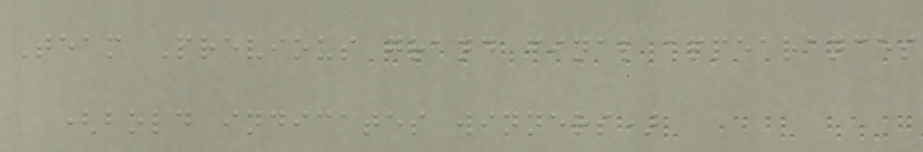Team Previous grand final appearances
(bold indicates winners)
